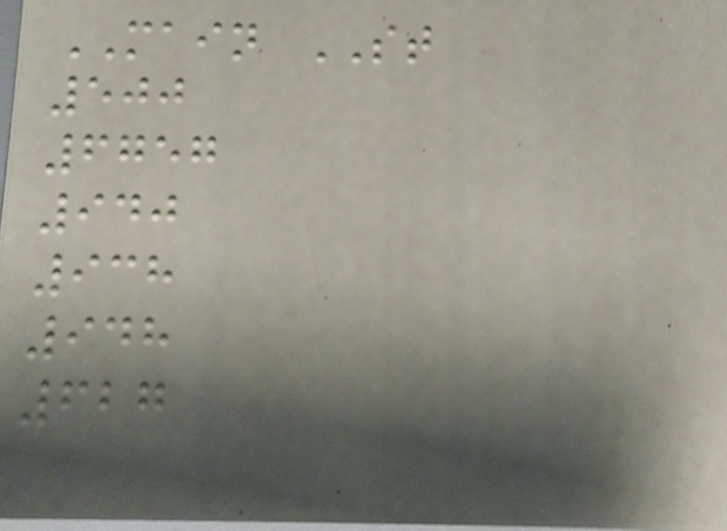MAIN ST
500
6757
940
938
948
627
